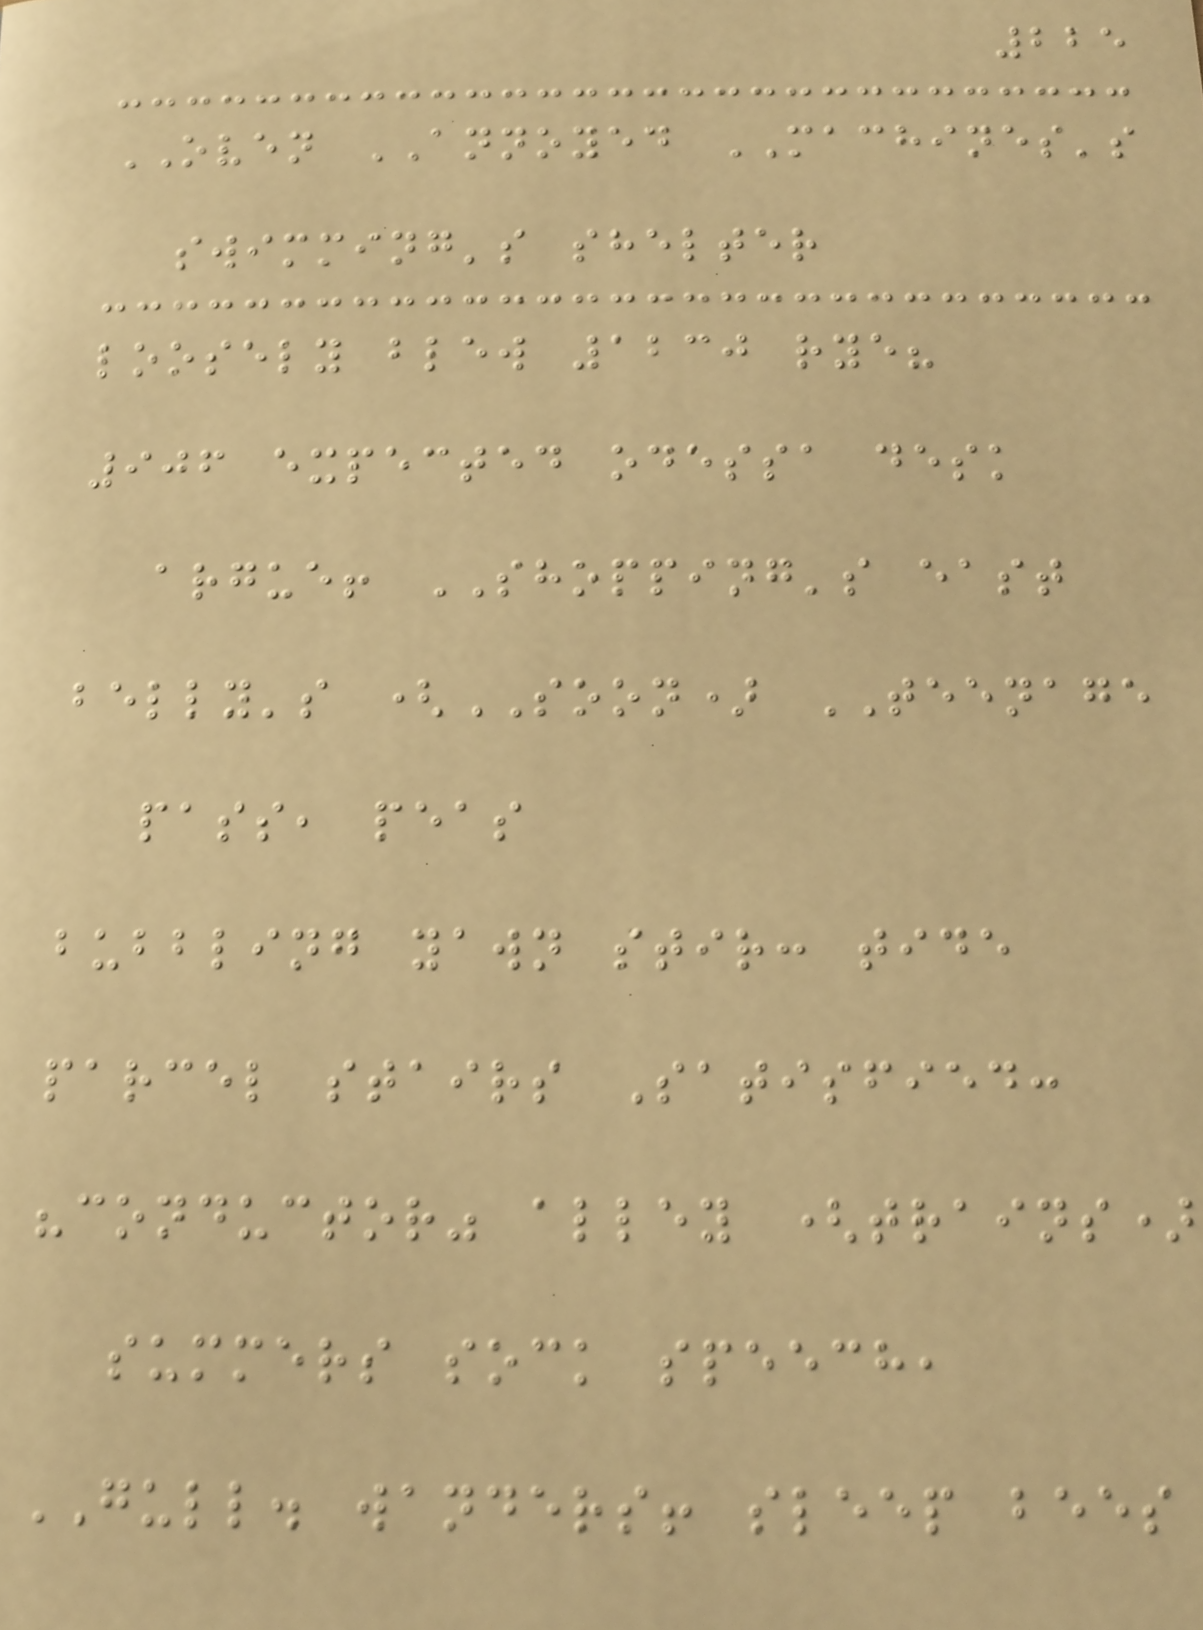225
OVEN ANNOYED MACHINES's
swimming's shelter
loosely blew 1230 rye?
906 expected odessa desk
argue! SHOPPING's east
belly's (SOON) TEENAGE
pass, peas
bubbling yawn stir: tide
parcel stairs Satisfied:
"conductor" alley (trains)
summers sock speech,
GULL. wanders! sleep bees
